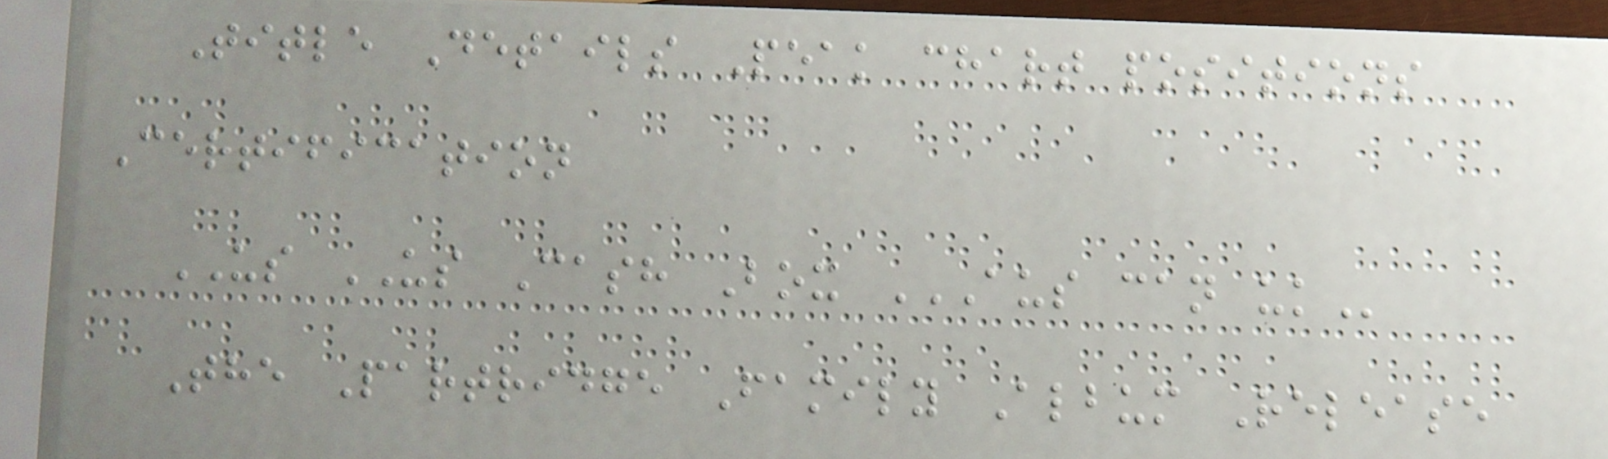Title Details Peak chart positions
Certification
US US Cash Box AUS CAN UK
The Partridge Family Album Release
